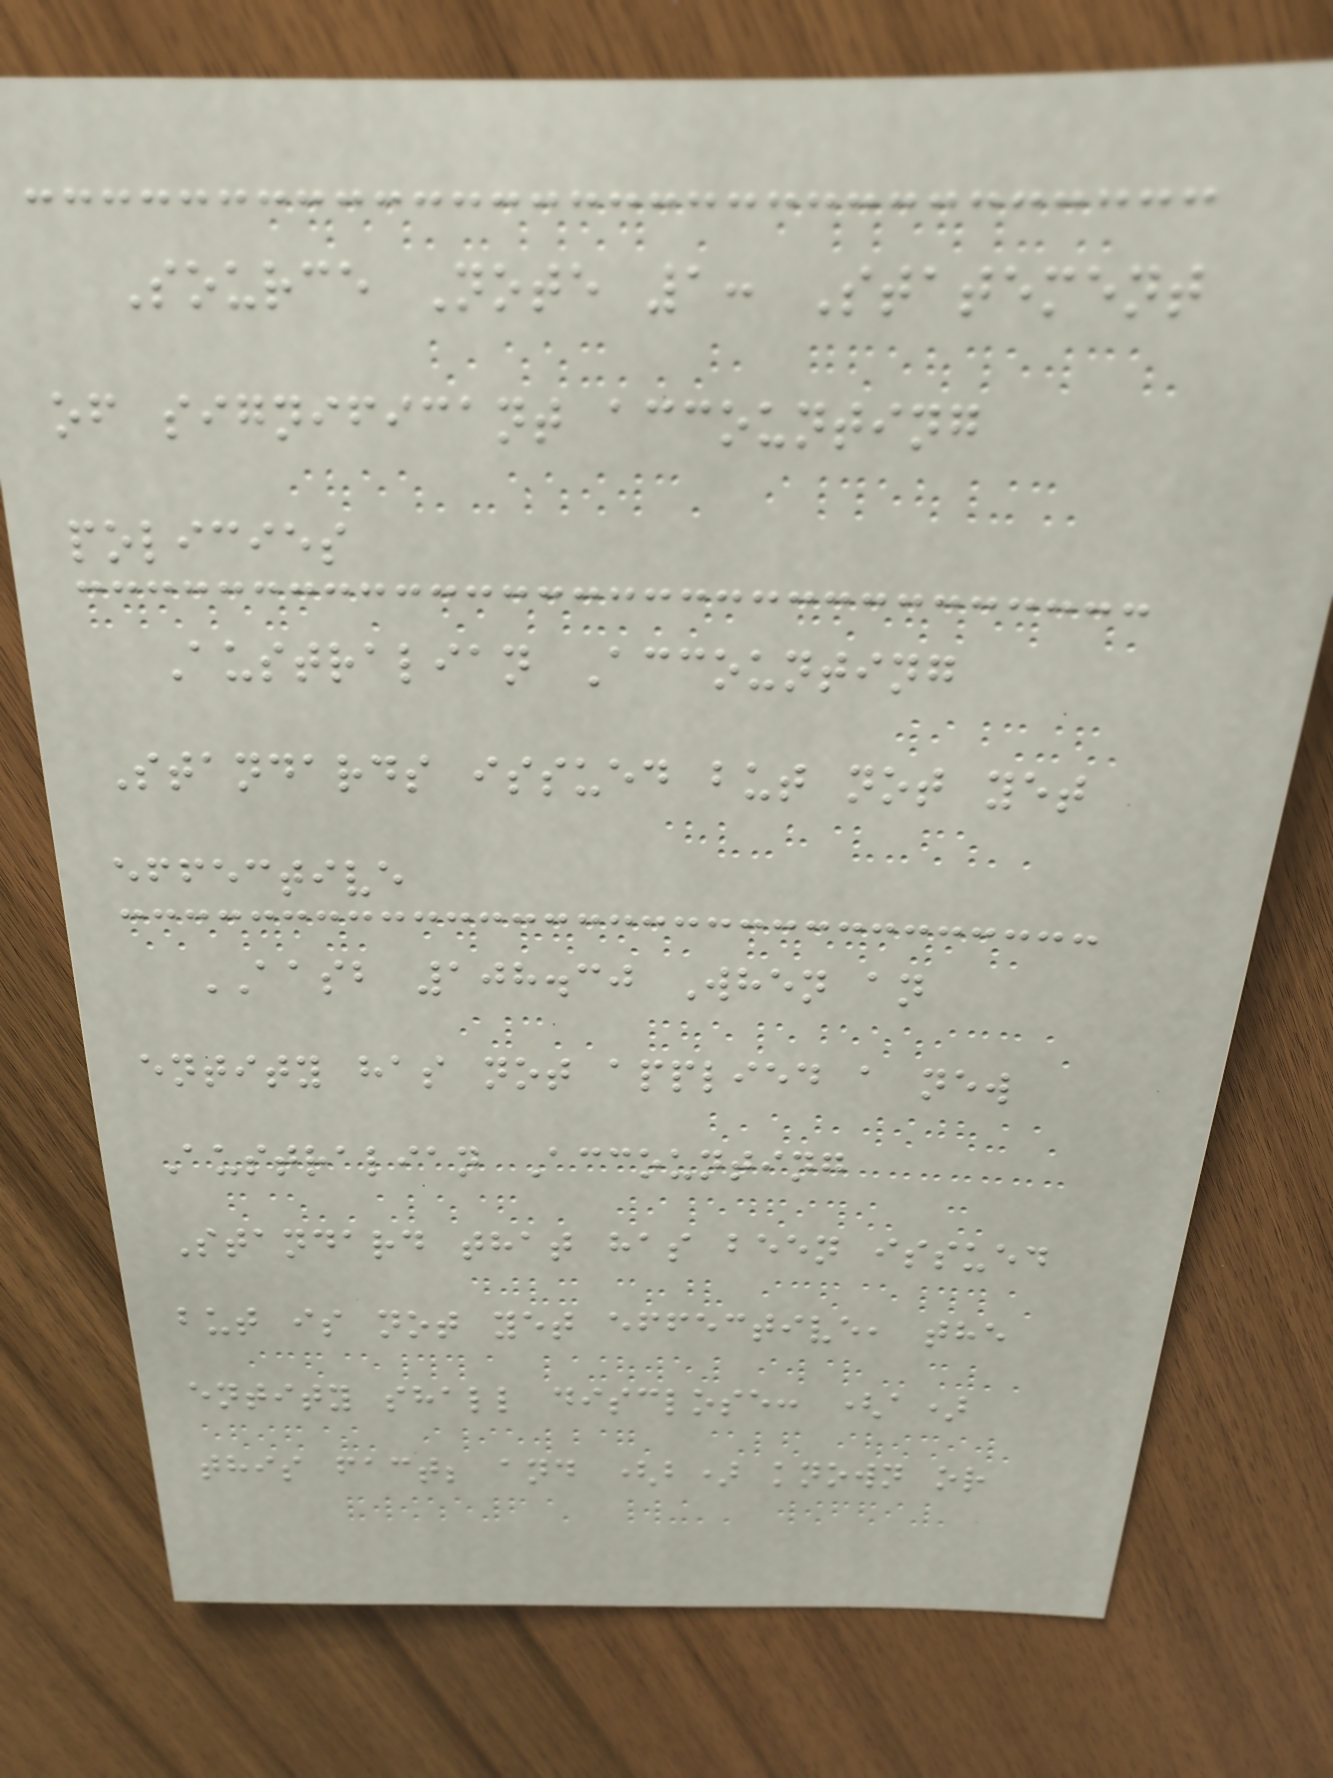Source Note 1: Statement
of significant accounting
policies
Australian Accounting
Standards issued but not yet
effective
AASB 108.30 When an
entity has not applied a new
Australian Accounting
Standard that has been issued
but is not yet effective, the
entity shall disclose: (a)
this fact; and (b) known or
